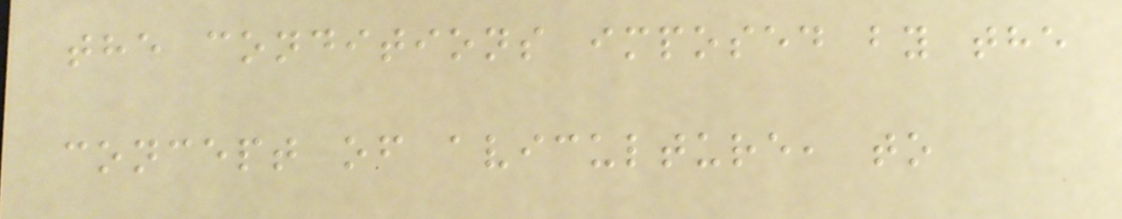the conditions imposed by the
concept of aviculture, to
